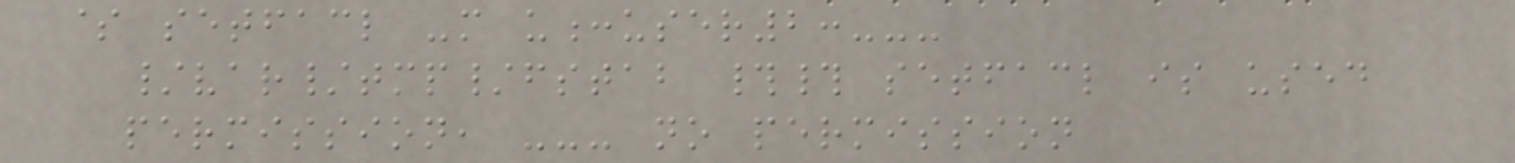$ setfacl -m u:user2:---
/var/tmp/fstab ## setfacl is used
permission, --- no permission
